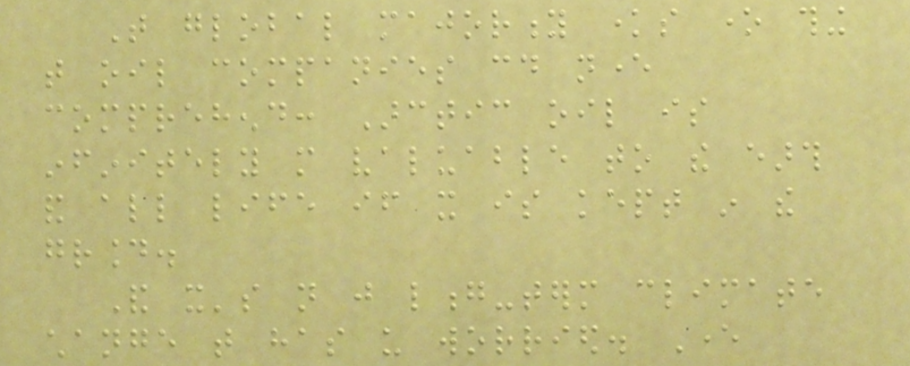That global majority knows one thing
that oil companies could never
comprehend: Arctic oil is
infinitely more valuable to the earth
and all life if it is kept in the
ground.
And it's not just long-term climate
change that has us worried. Ever
